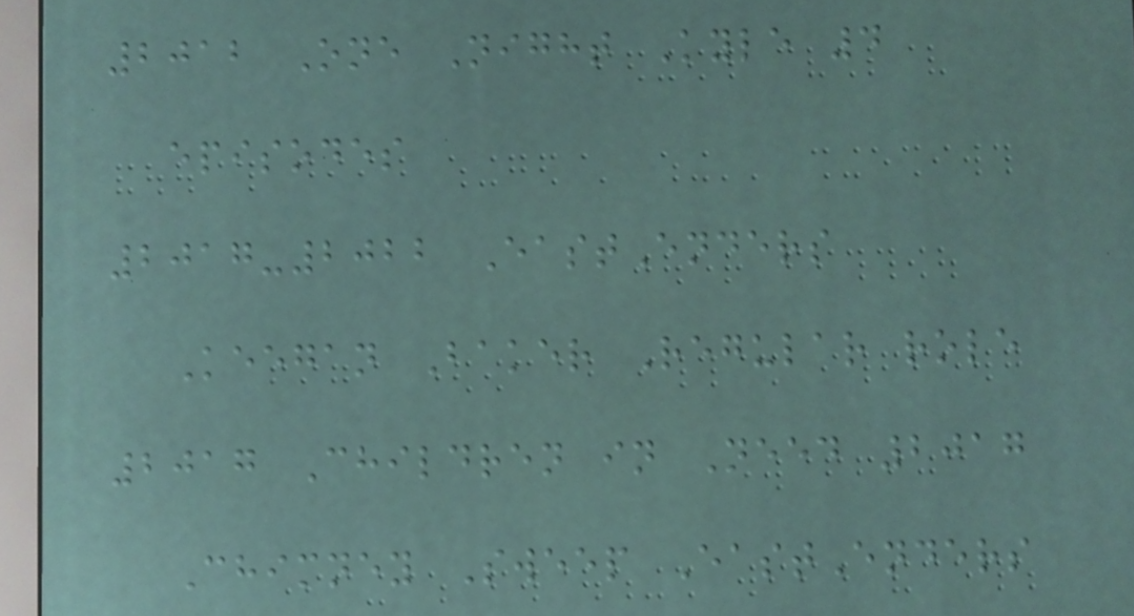2012 One Night Kyle 4
episodes
2017-2022 EastEnders
Keegan Baker Regular role
2017 Children in Need 2017
Chimney Sweep EastEnders
